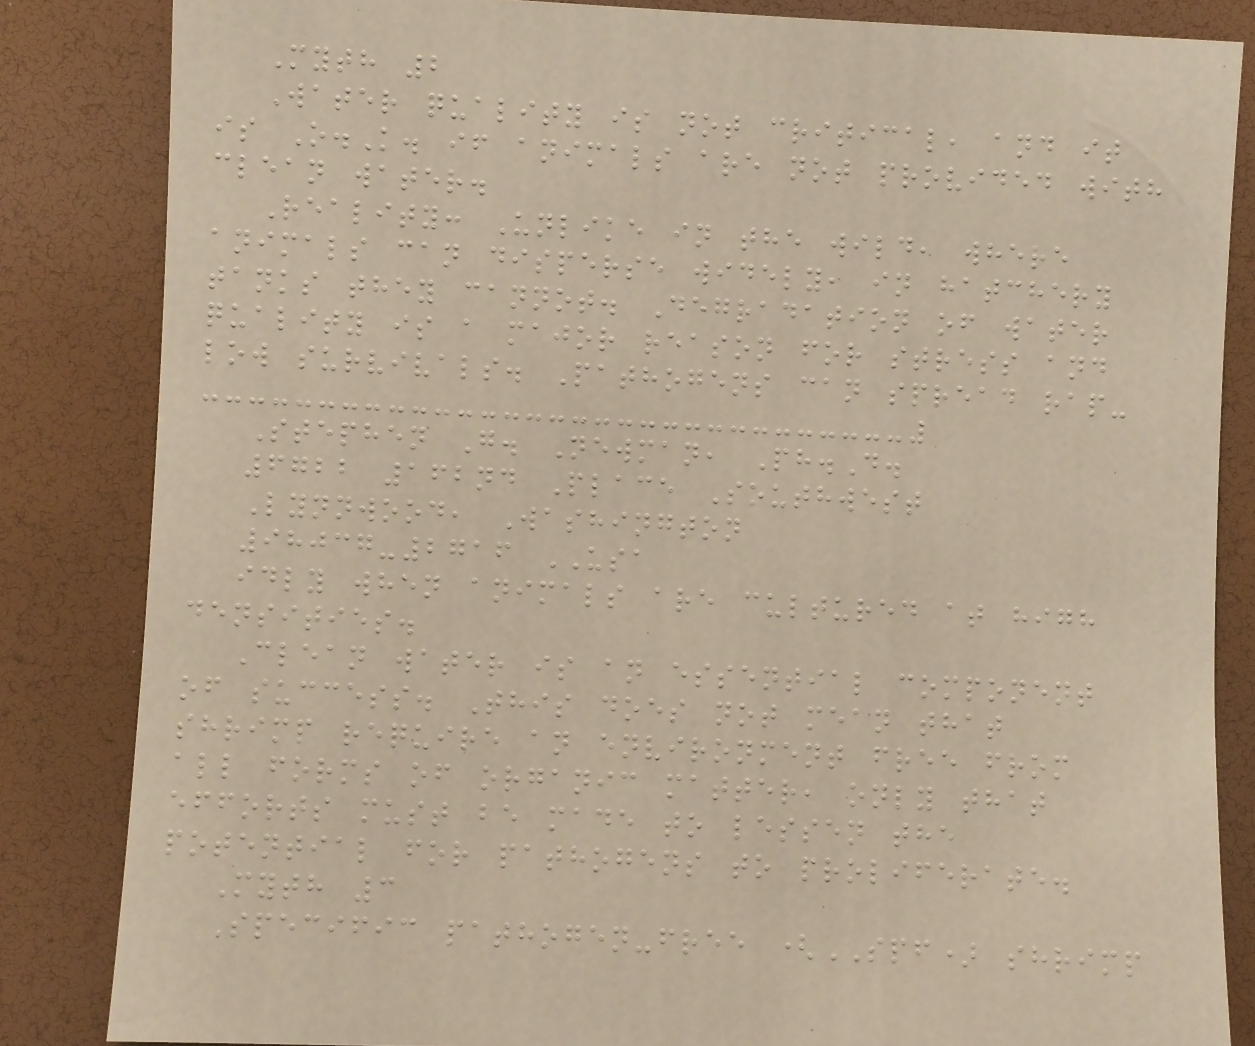Myth 2
Water quality is not critical, and it
is O.K. if animals are not provided with
clean water.
Reality: Unlike in the wild, where
animals can disperse widely, in hatchery
tanks they cannot. Degradation of water
quality is a major reason for stress and
low survivals. Pathogens can spread rap-
Stephen G. Newman, Ph.D.
6722 162nd Place Southwest
Lynnwood, Washington
98037-2716 USA
idly when animals are cultured at high
densities.
Clean water is an essential component
of success. This does not mean that
shrimp require an environment free from
all forms of organic matter, only that
efforts must be made to lessen the
potential for pathogens to proliferate.
Myth 3
Specific pathogen-free (SPF) shrimp
